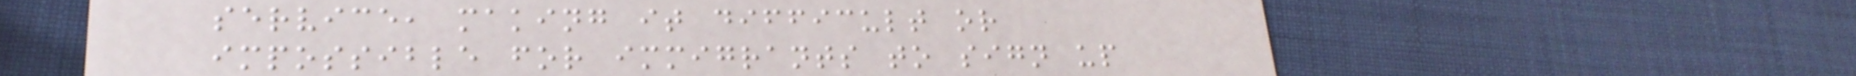service, making it difficult or
impossible for immigrants to sign up
